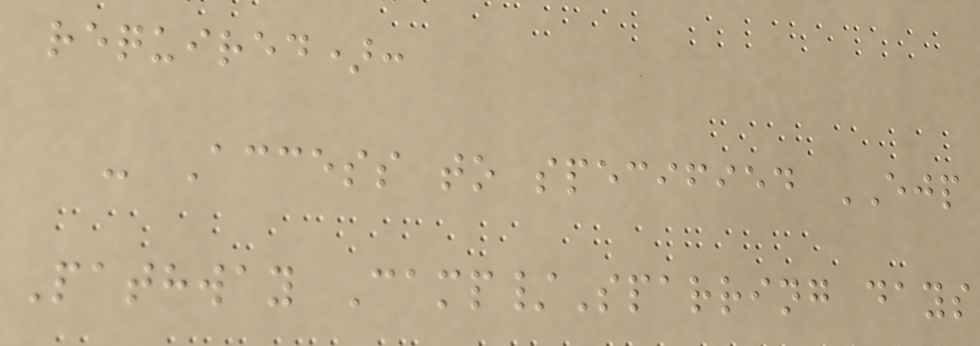required):
- Access to specified EJP
Pathway Camp/Sparring days
